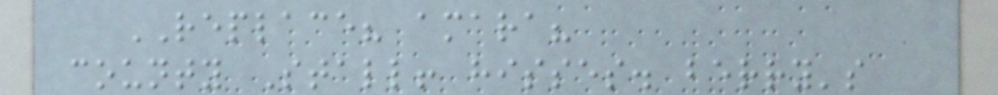REPLACE? amara?
county Stall! hisses. berry's
